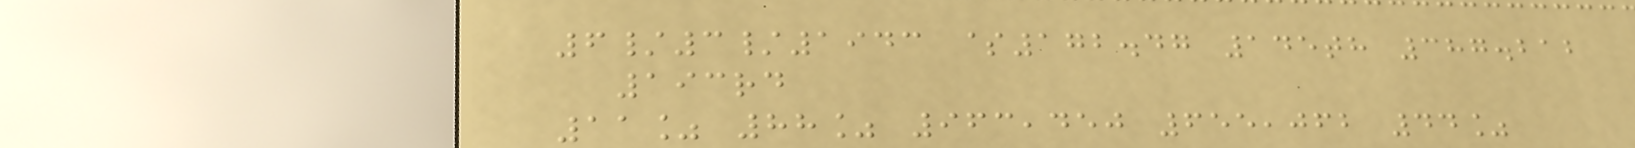6/3/1943 $172.47 145th 387.212
193rd
11% 88% 963,450 655,062 44%
